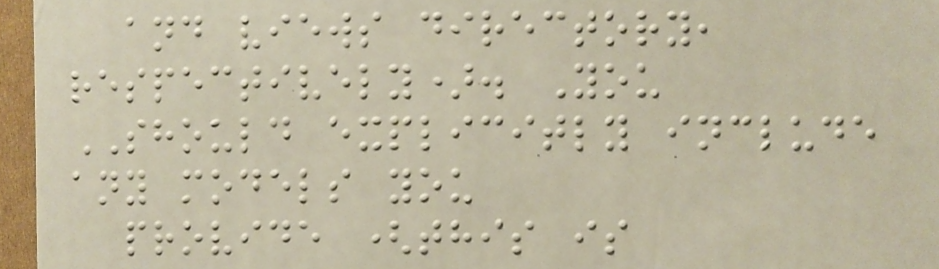and views directory,
respectively). You
SHOULD explicitly include
any models you
provide (this is
